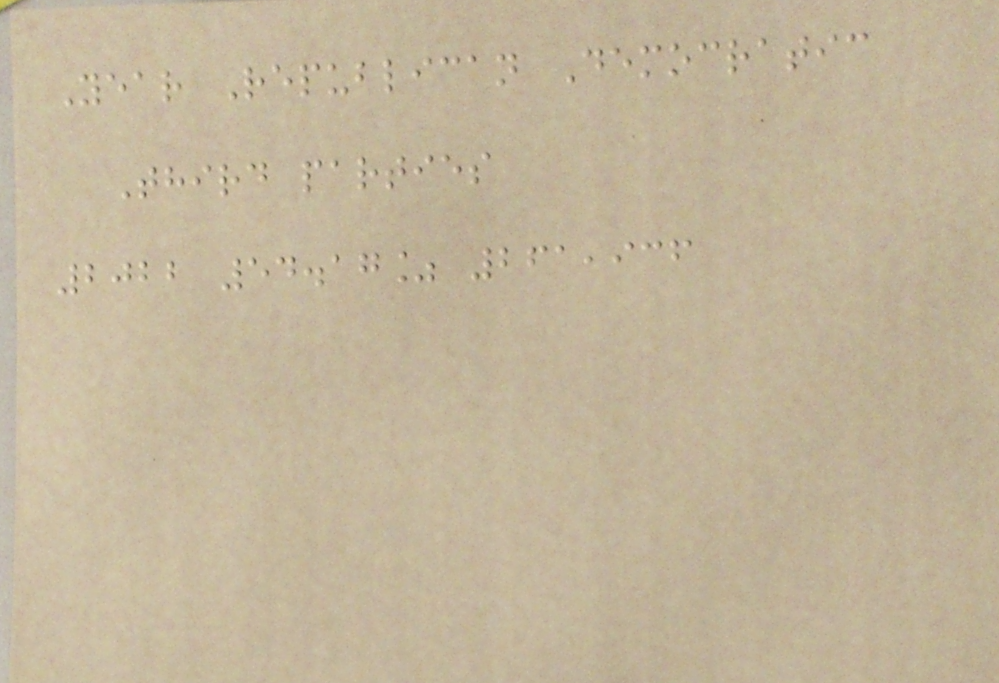Year Republican Democratic
Third parties
2022 54.17% 261,936
